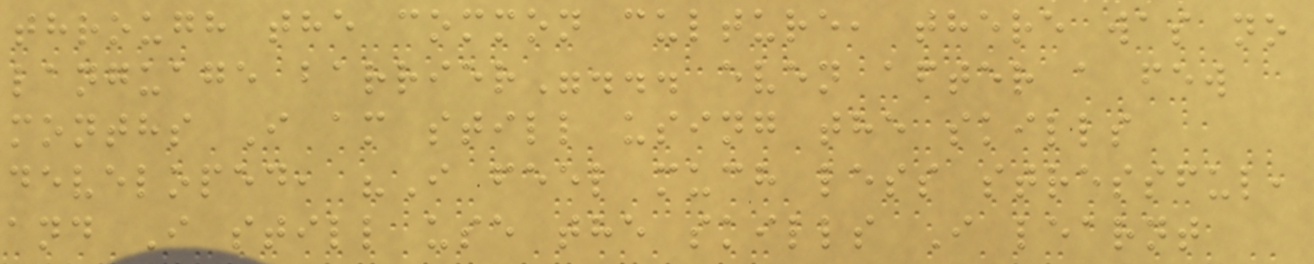through the common culture, there was no
language barrier"... even after a few
months I am still using the skills
developed, "I feel much less stressful,
and I still use the skills I learnt
